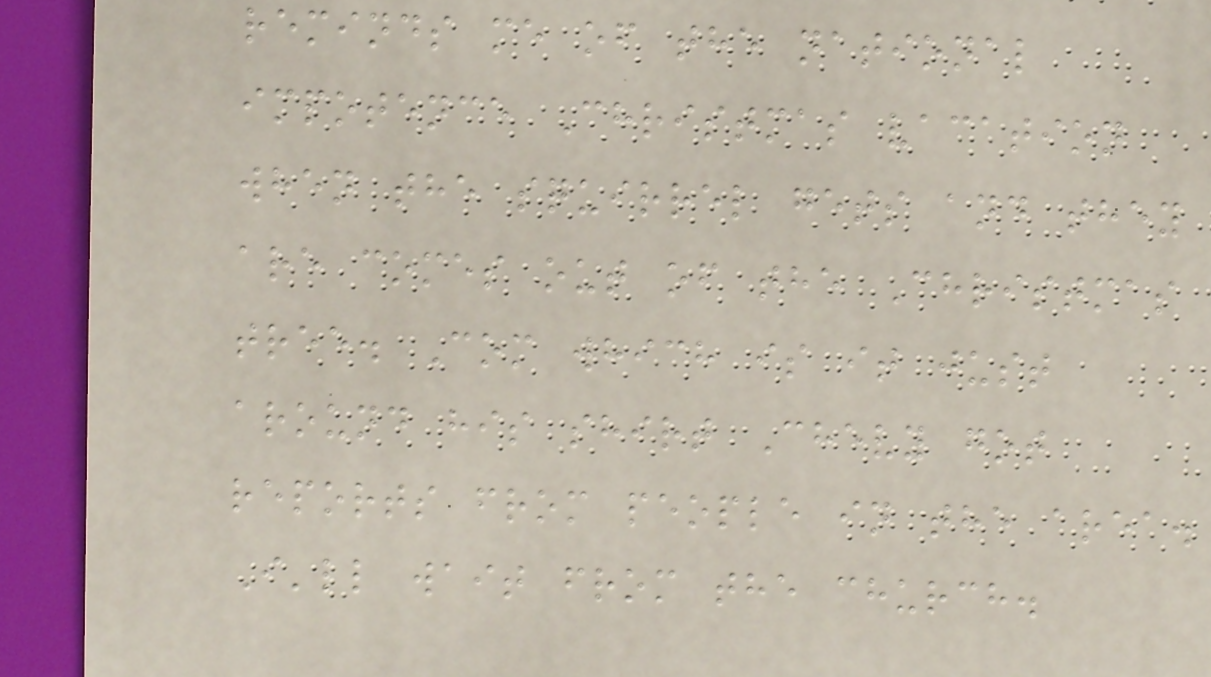reminds me of the national
impotence Christmas vacation
when the squirrel gets and they
are comes out of the Christmas
tree. Com which is it just
around his shirt Chevy got
reports from people in the area.
I'll wait from the church.
